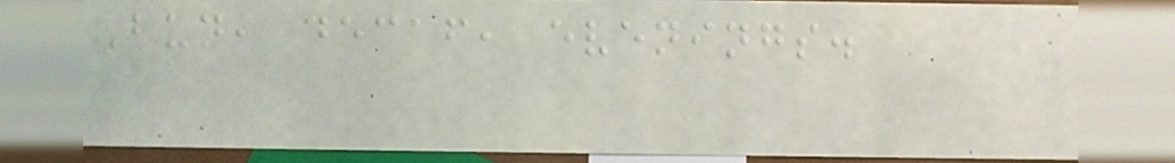Bun, decaf, evenings.
